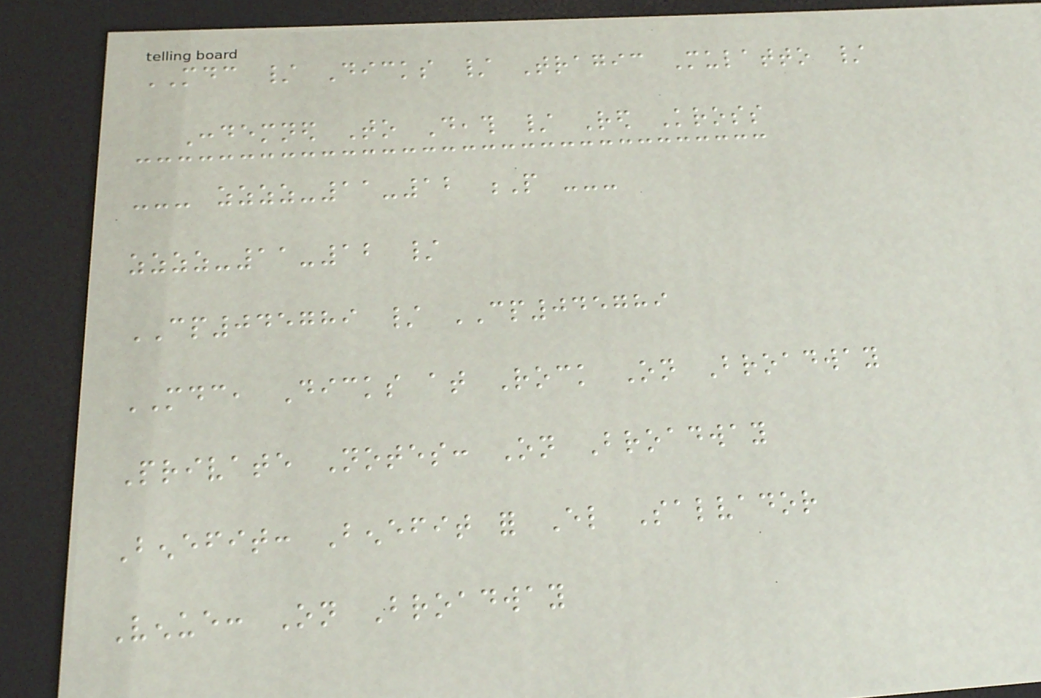MDC / Dicks / Tragic Mulatto /
Condemned To Death / Red Kross
--- zzzz-11-12 P ---
zzzz-11-12 /
CP045789 / CP045789
MDC, Dicks at Rock On Broadway
Private Notes: On Broadway
Benefit: Benefit for El Salvador
Venue: On Broadway
